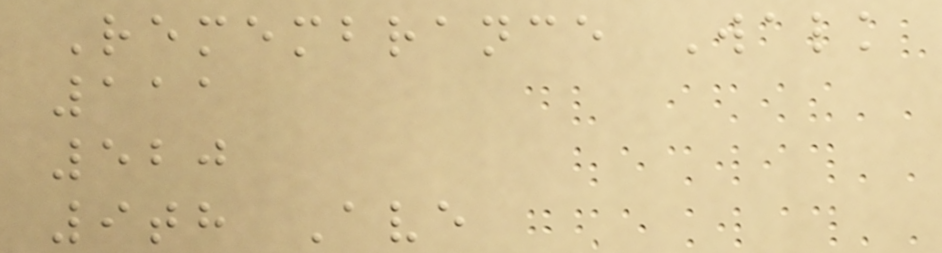Remembrance Walk
111
520
9th Ave
